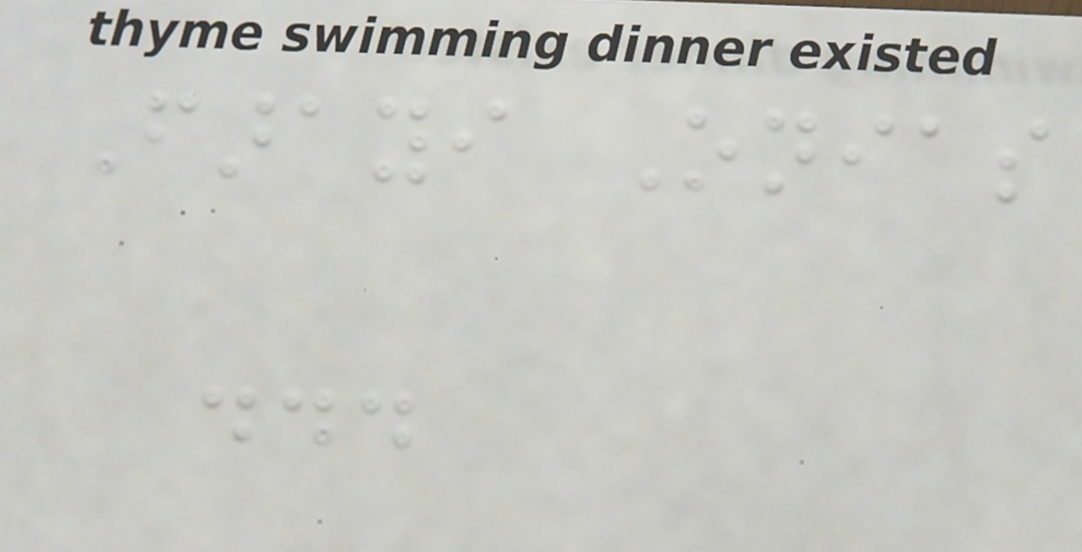Farayi Onias
...
